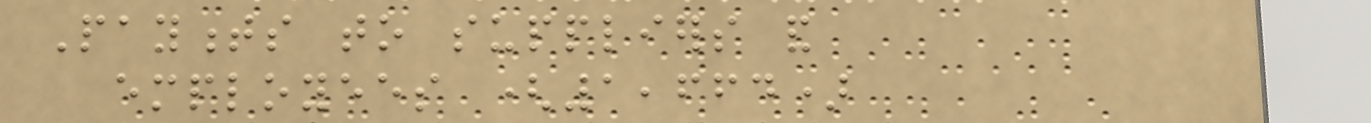Payments to suppliers and
employees (1,664)
